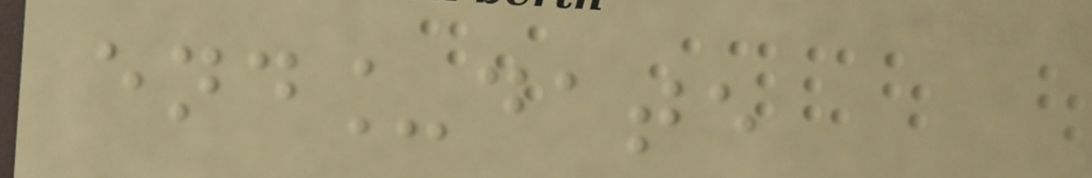end_date
